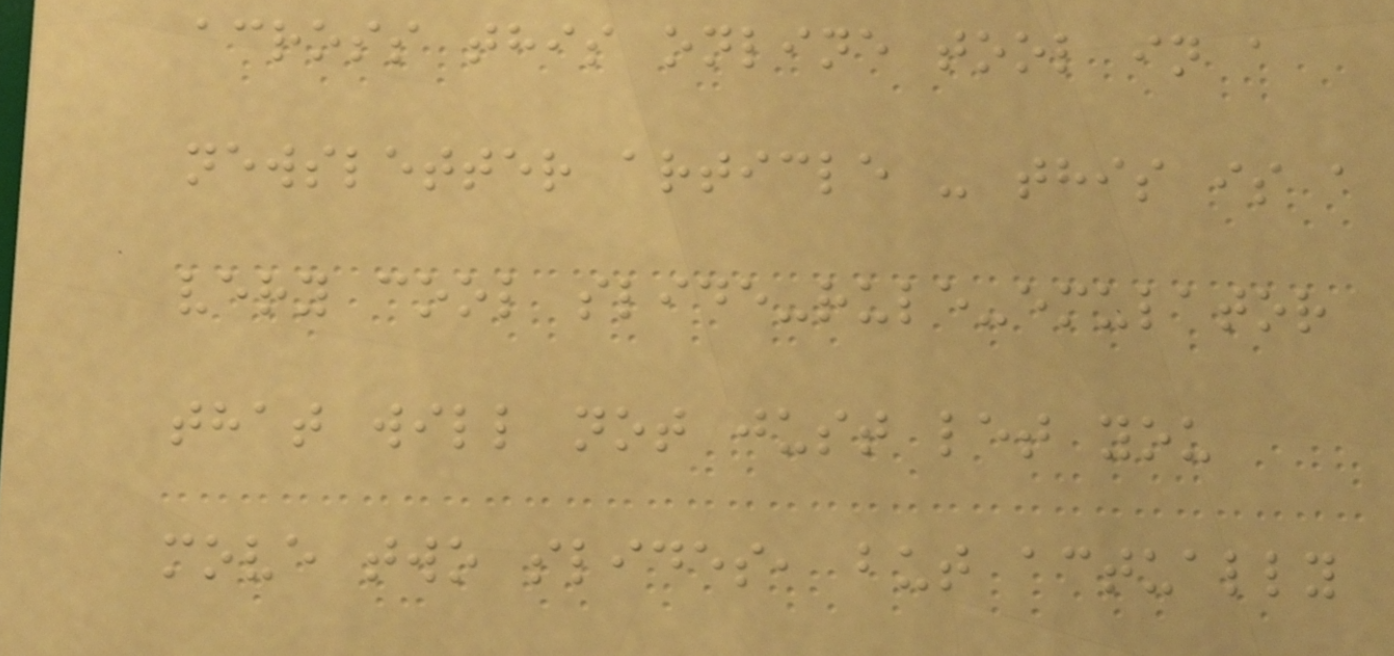across this online tool in a
newsletter article - this is a
very cool slide-rule-emulator
that will not just let you
move two slides, but actually
